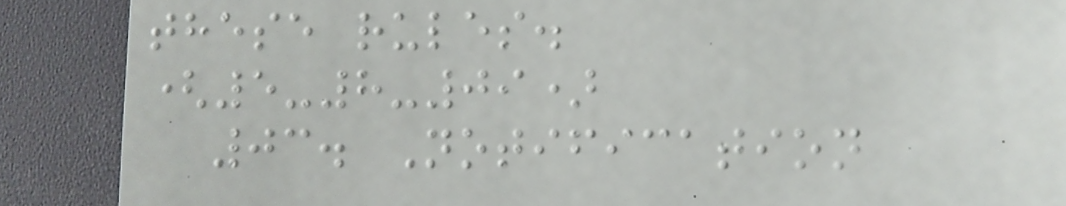these rules.
(5-8-09)
03. Notification
